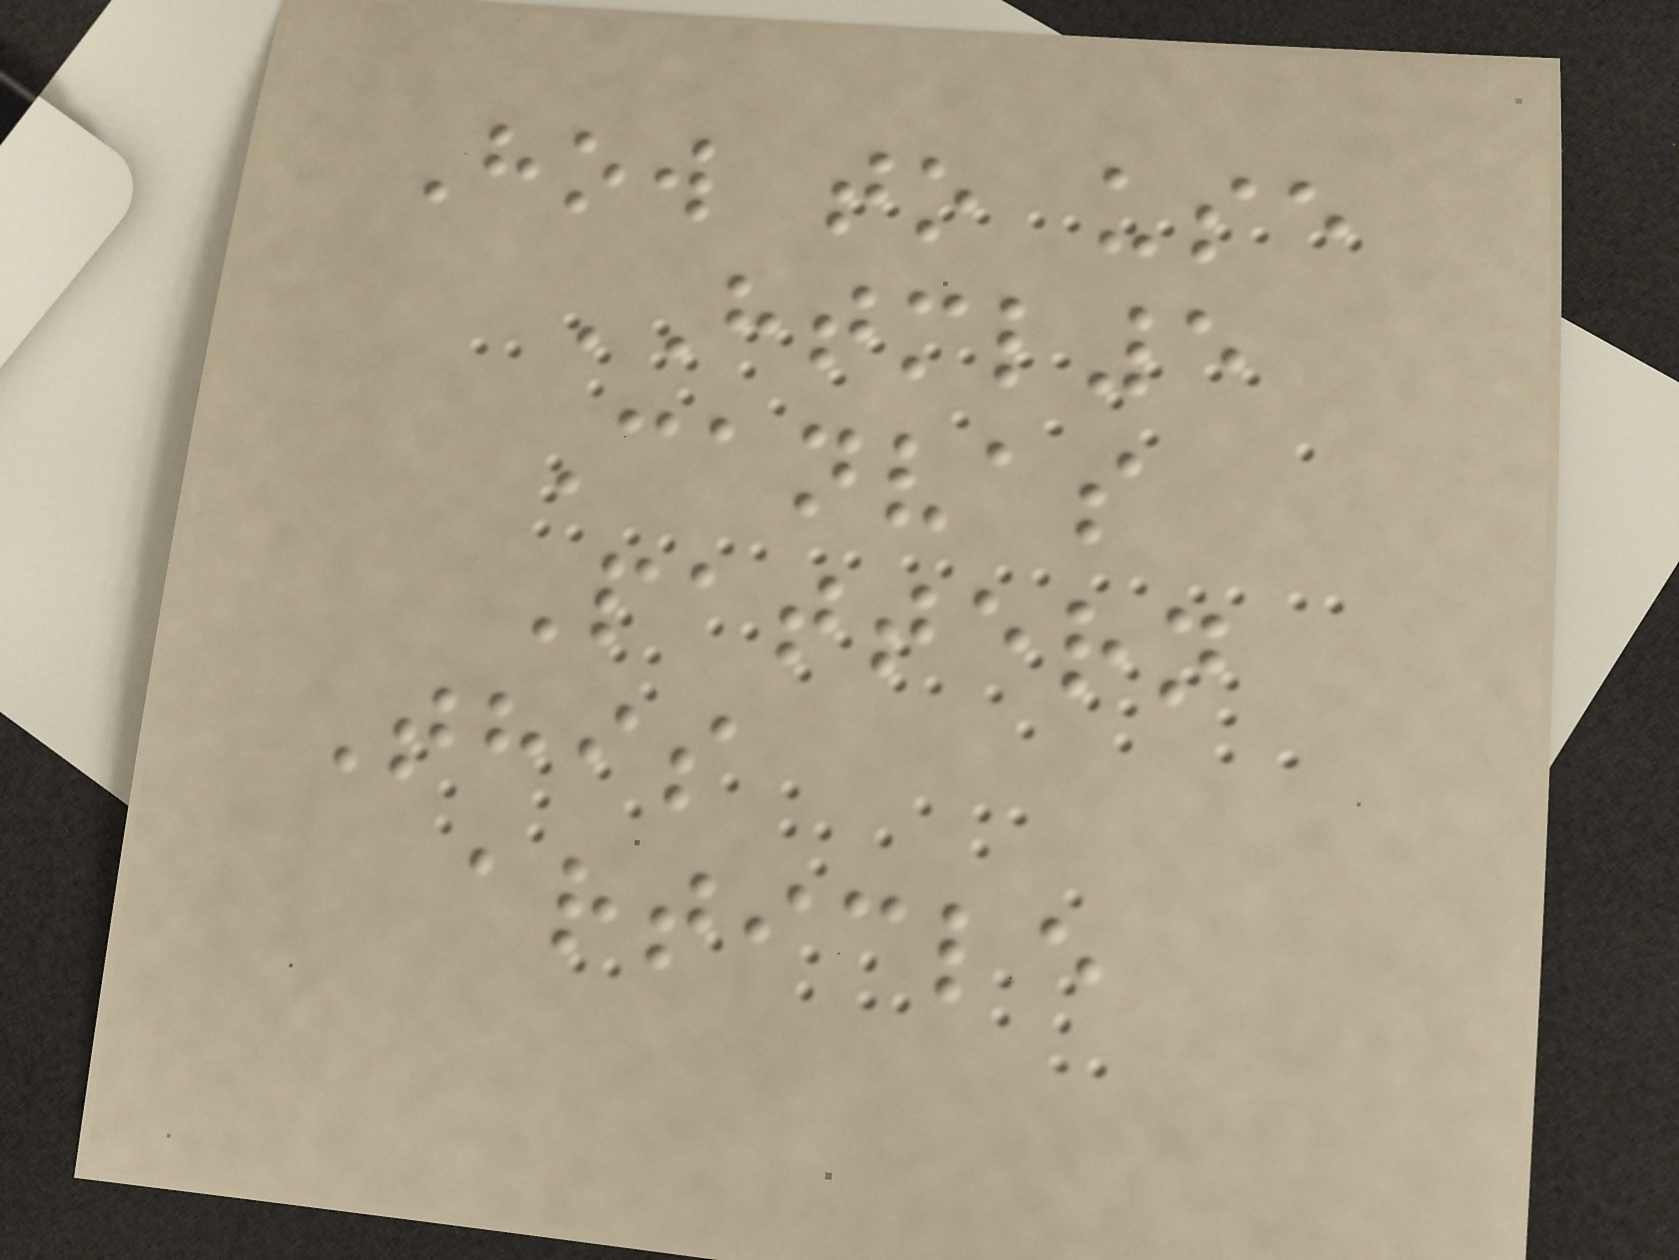How to use
HTML5
Canvas
Pattern
This
article
